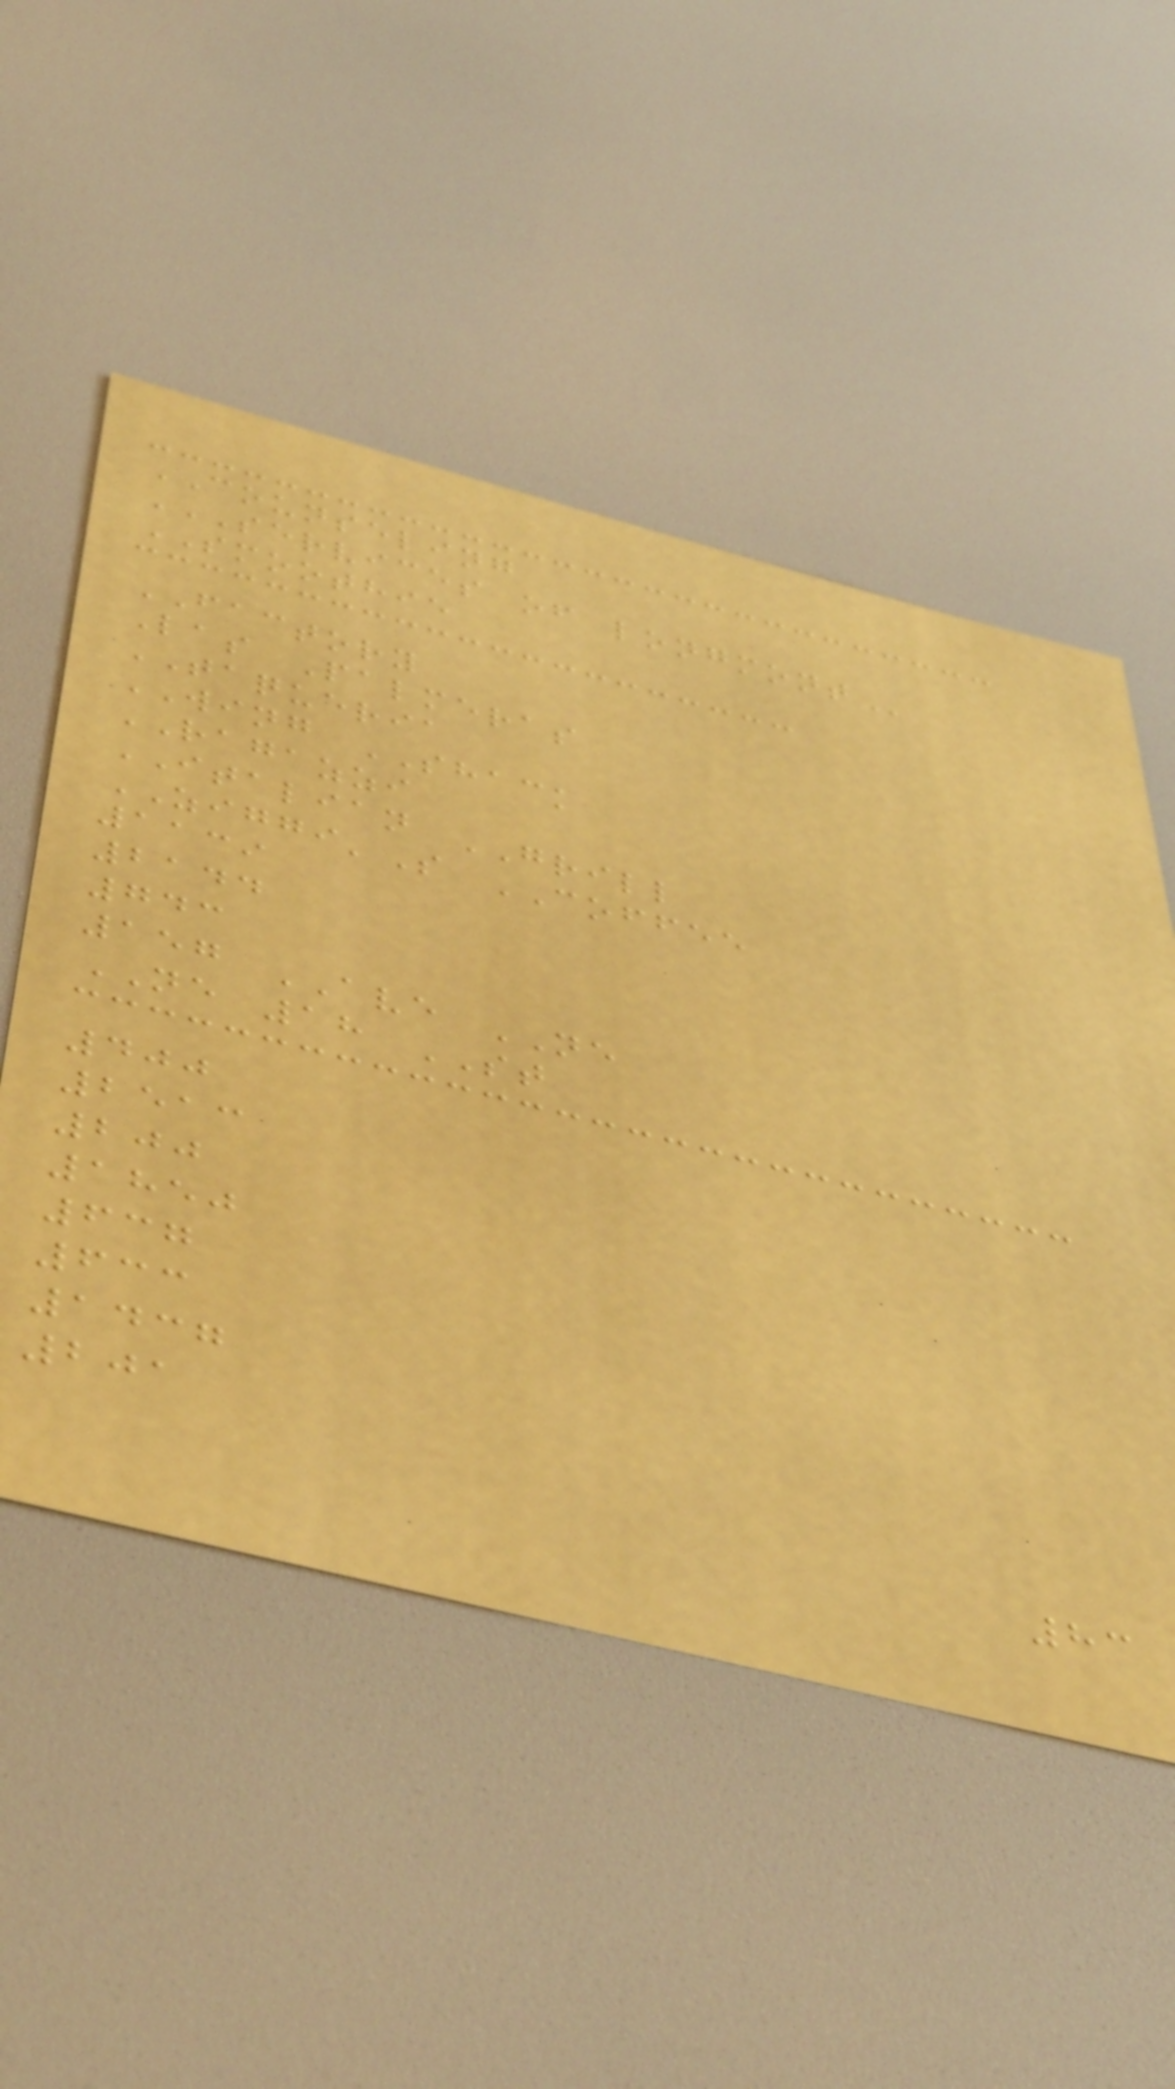COUNSELING
SERVICES OF LONGMONT
SMOOTHIE
FACTORY
Las Palmeras
TAQUERIA
WING SHACK
RAGAZZI
ITALIAN GRILL
ZIGGI'S COFFEE
1139
2144
743
157 AVE NE
NE 18 ST
400
2513
200
1850
637
633
1437
201
83
